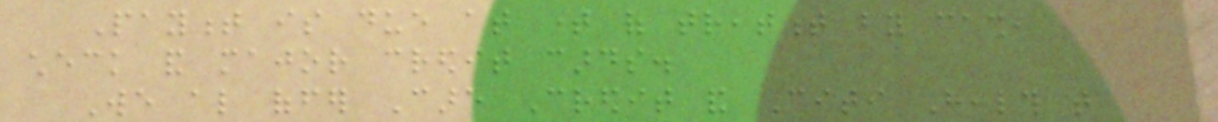Payment is due at time of treatment by cash,
check and major credit cards.
We also offer Care Credit and Citi Health that
